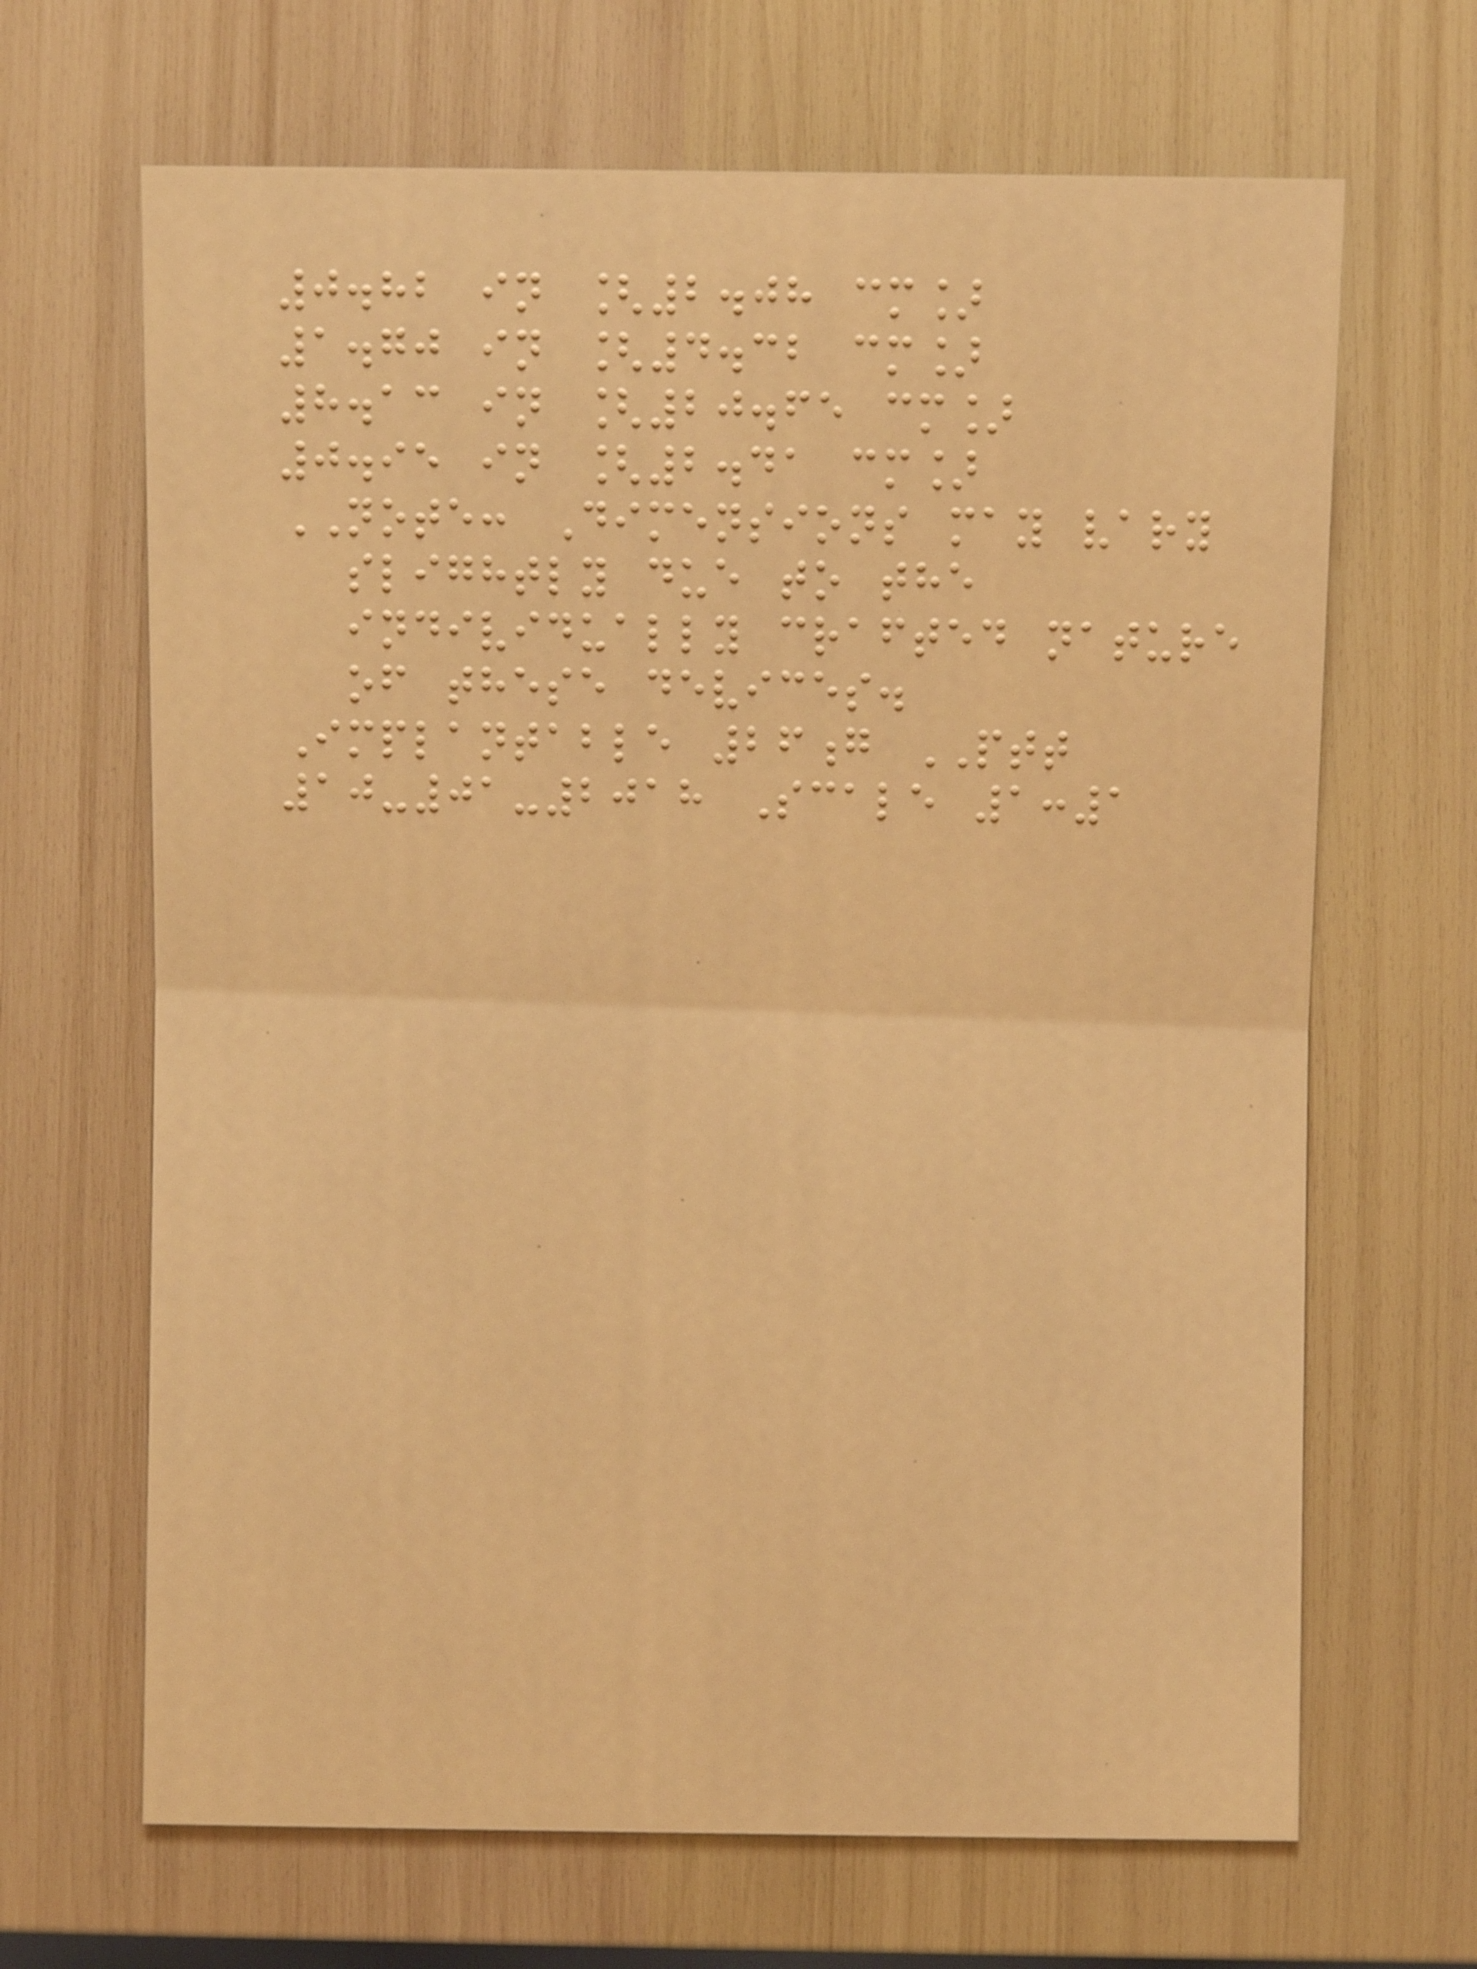0.82 in [2.08 cm]
1.70 in [4.32 cm]
8.13 in [20.65 cm]
0.95 in [2.41 cm]
NOTE: Dimensions may vary
slightly due to the
individually crafted nature
of these devices.
Implantable 26g PTT
10-01-2018 Scale 1:1
